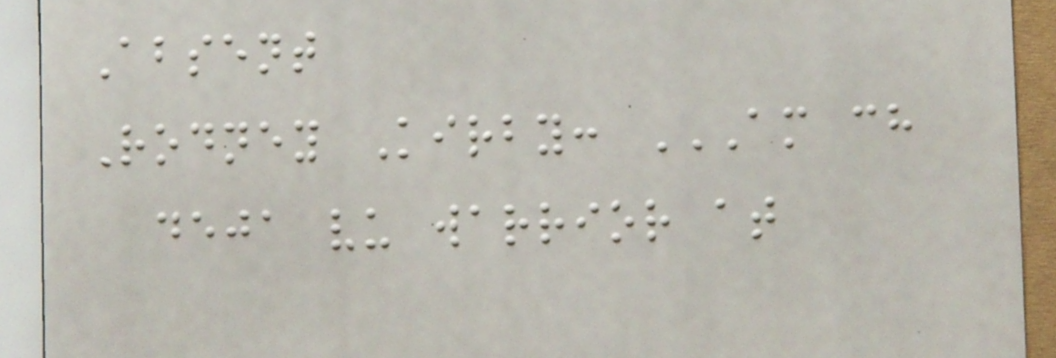Absent
Rodney Kirby: AM CH
DEJA VU WARRIOR AT
